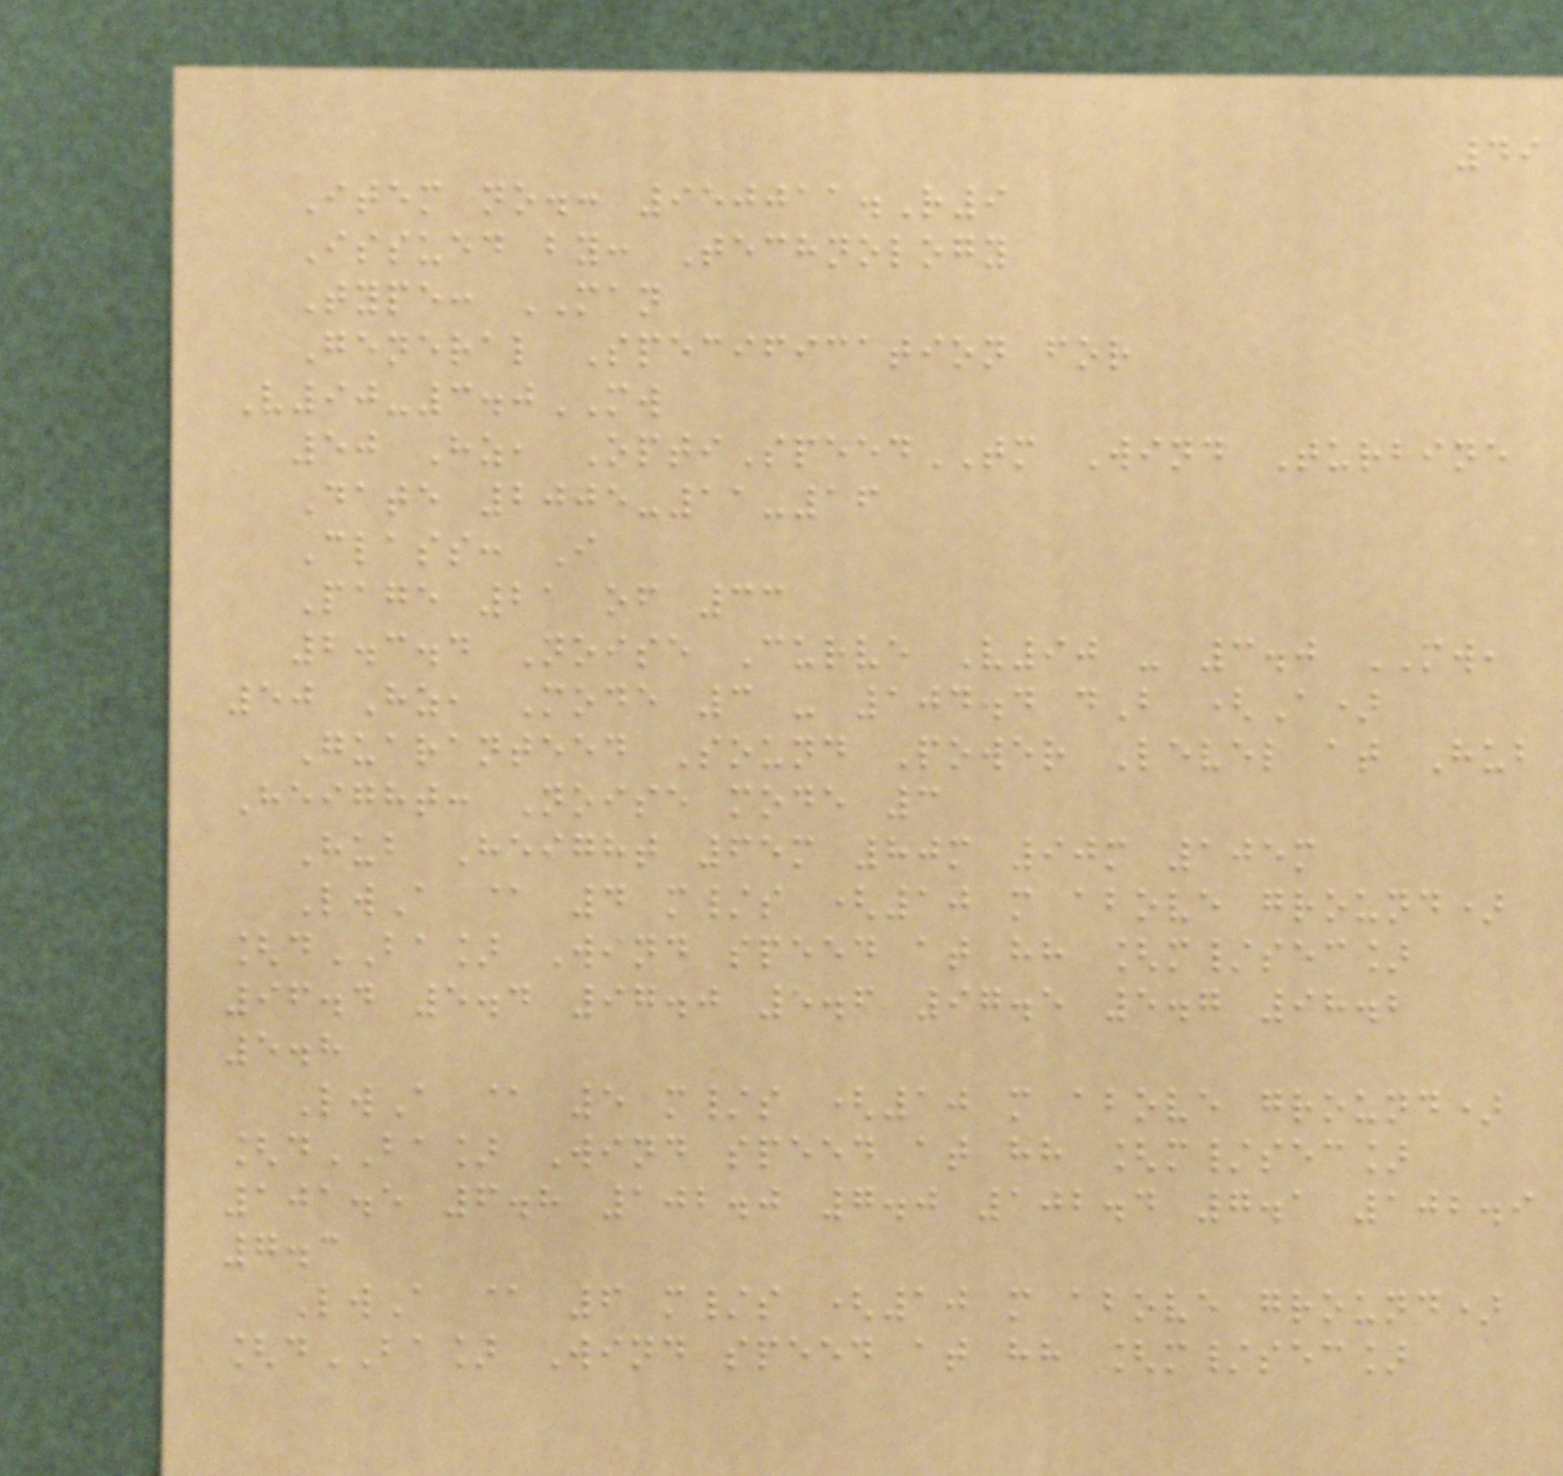49
Item no.: 950011.R9
Issued by: Technology
Type: MAN
General Specification for
V90-3.0MW
50 Hz, OptiSpeedTM Wind Turbine
Date 2005-11-16
Class: I
Page 21 of 33
2.3.4 Noise Curve V90 - 3.0 MW,
50 Hz, Mode 3 - 104.4 dB (A)
Guaranteed Sound Power Level at Hub
Height: Noise mode 3
Hub Height 65m 80m 90m 105m
LwA @ 4 m/s (10 m above ground)
[dBA] Wind speed at hh [m/sec]
96.4 5.4 97.0 5.6 97.5 5.7 98.2
5.8
LwA @ 5 m/s (10 m above ground)
[dBA] Wind speed at hh [m/sec]
101.5 6.8 102.0 7.0 102.4 7.1 102.9
7.3
LwA @ 6 m/s (10 m above ground)
[dBA] Wind speed at hh [m/sec]
